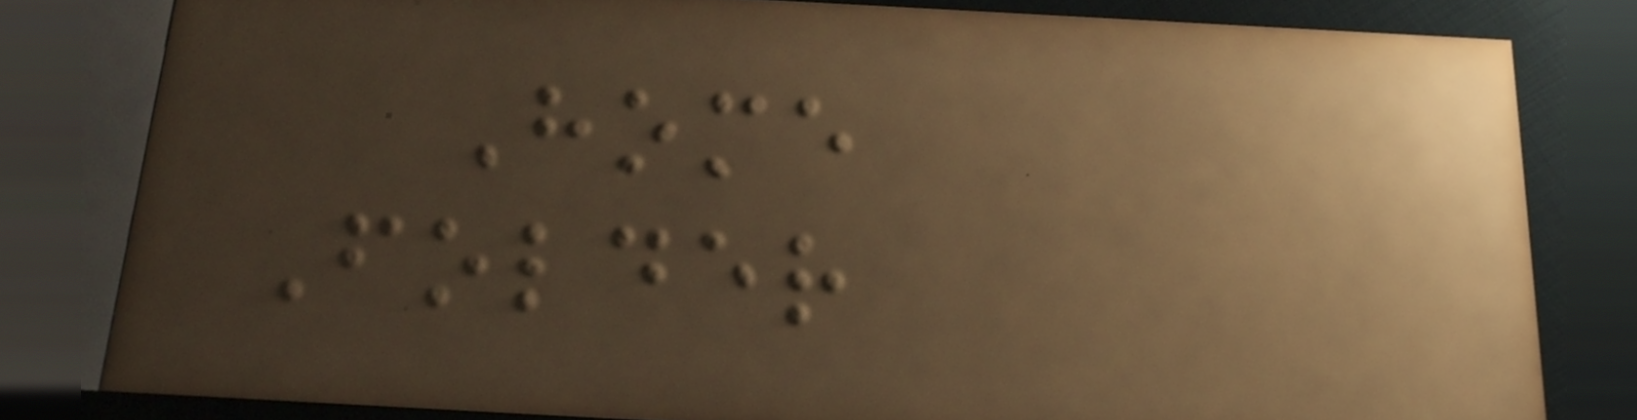Home
Folder
